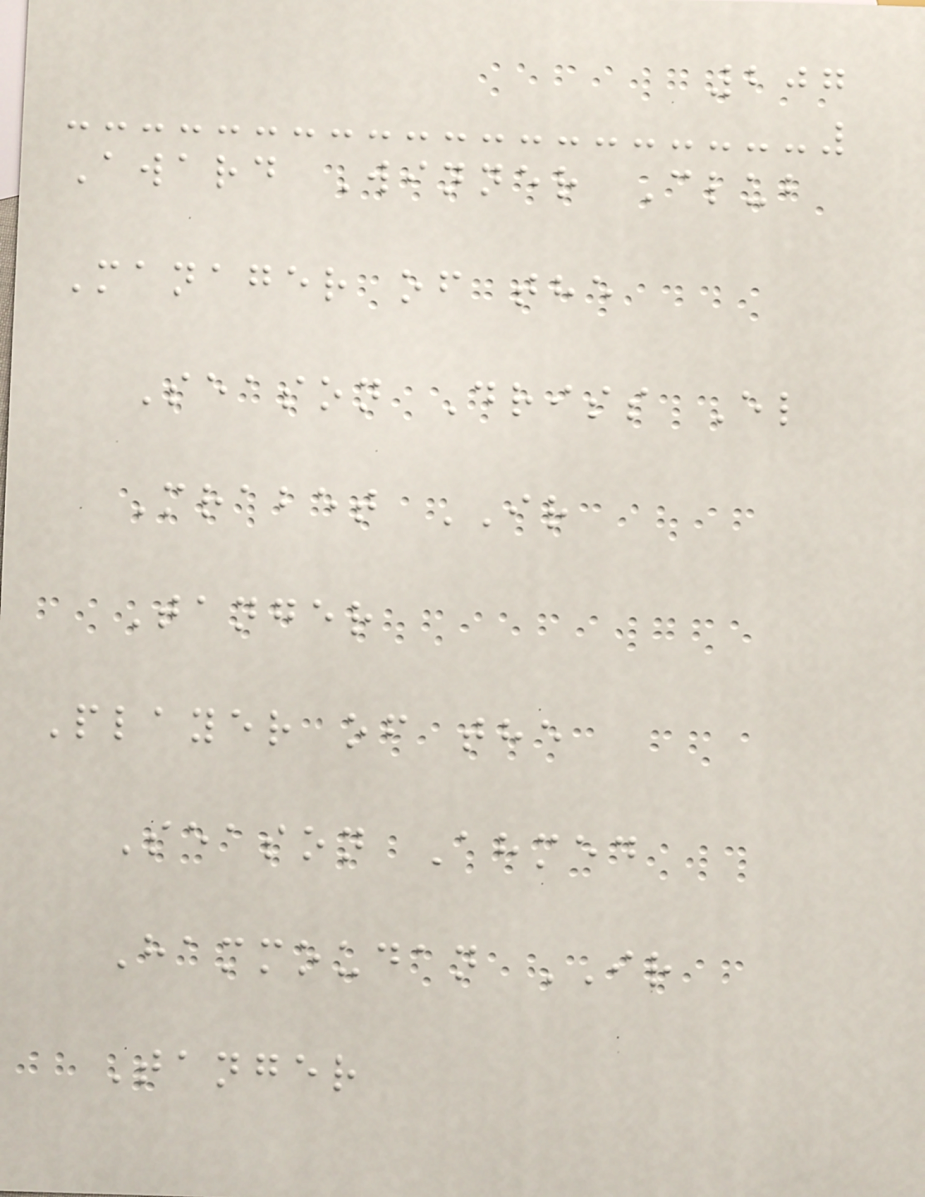207
Award Winner Club
Manager of the
Season Driss El
Mrabet IR
Tanger
Player of the
Season Ahmed
Hammoudan IR
Tanger
